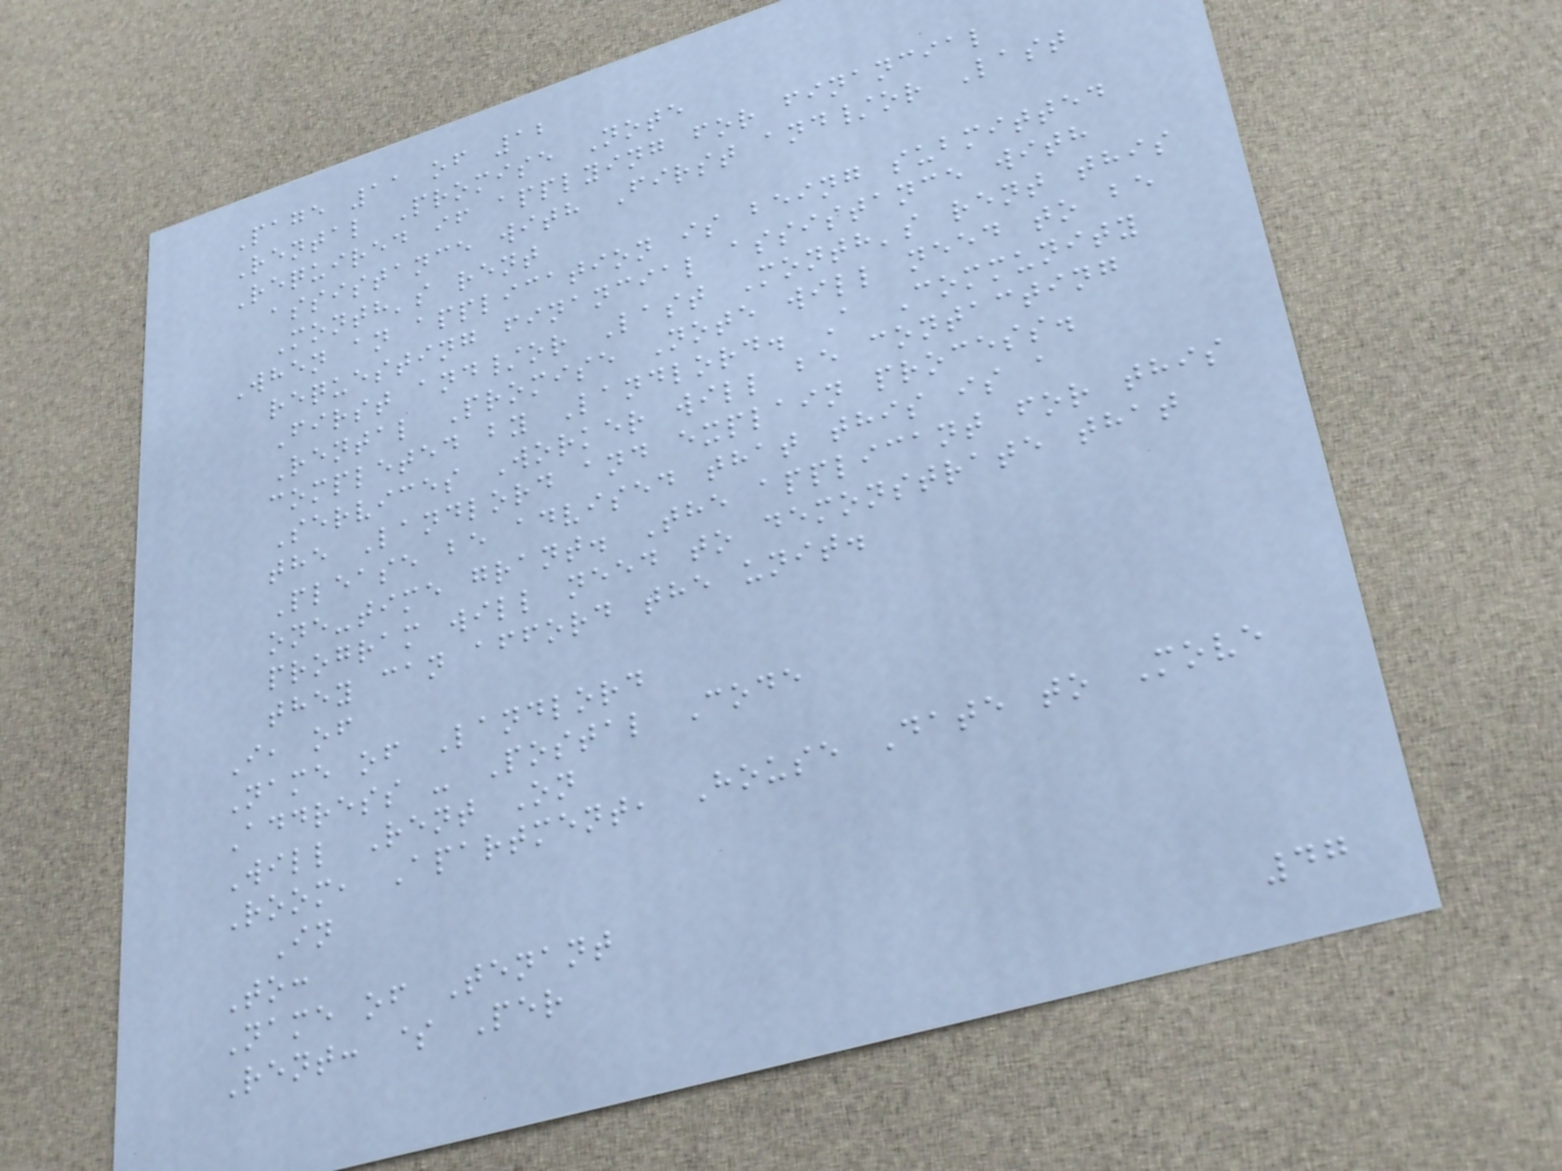Page 11 of 12
Rental Promise Note
Required if applying for financial
assistance with First and/or Last
Month's rent
When an application is being submitted
requesting financial assistance with
First and/or Last Month's rent this
Rental Promise Note will need to be
completed by Landlord. A Community
Services Worker will be contacting
the Landlord and explain process.
Please be advised that this is a
one-time grant. The applicant for this
program will need to demonstrate that
they can afford the unit.
I, of
Name of Landlord
Address - Postal Code
Will Rent On
Room, Apartment, House Date to Move
In
To:
Name of Tenant
Rent: $ Per
47
